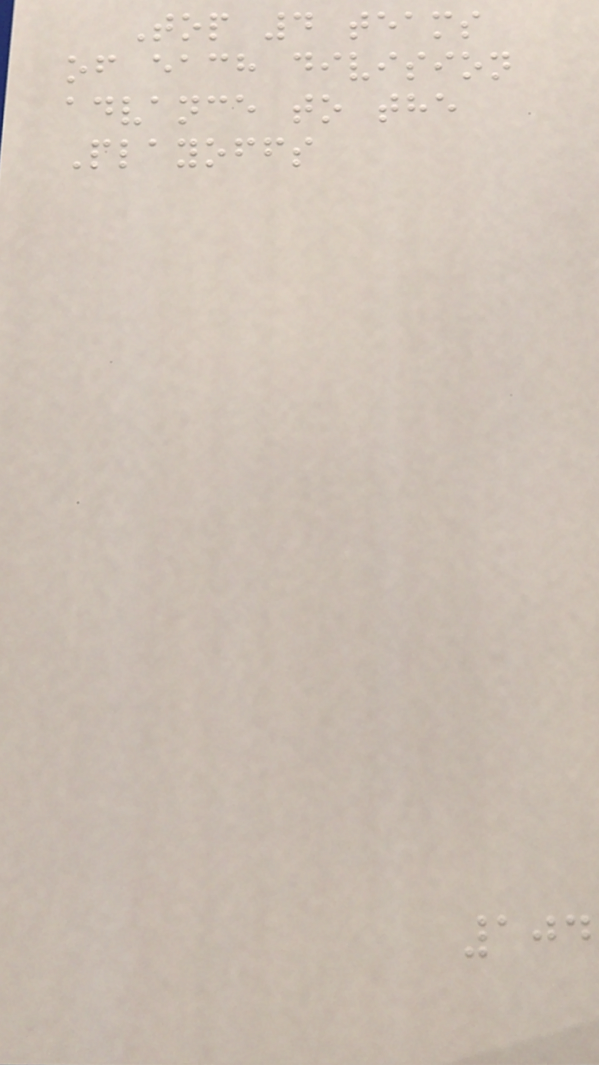Top 4 teams
of each division
advance to the
Playoffs
104
